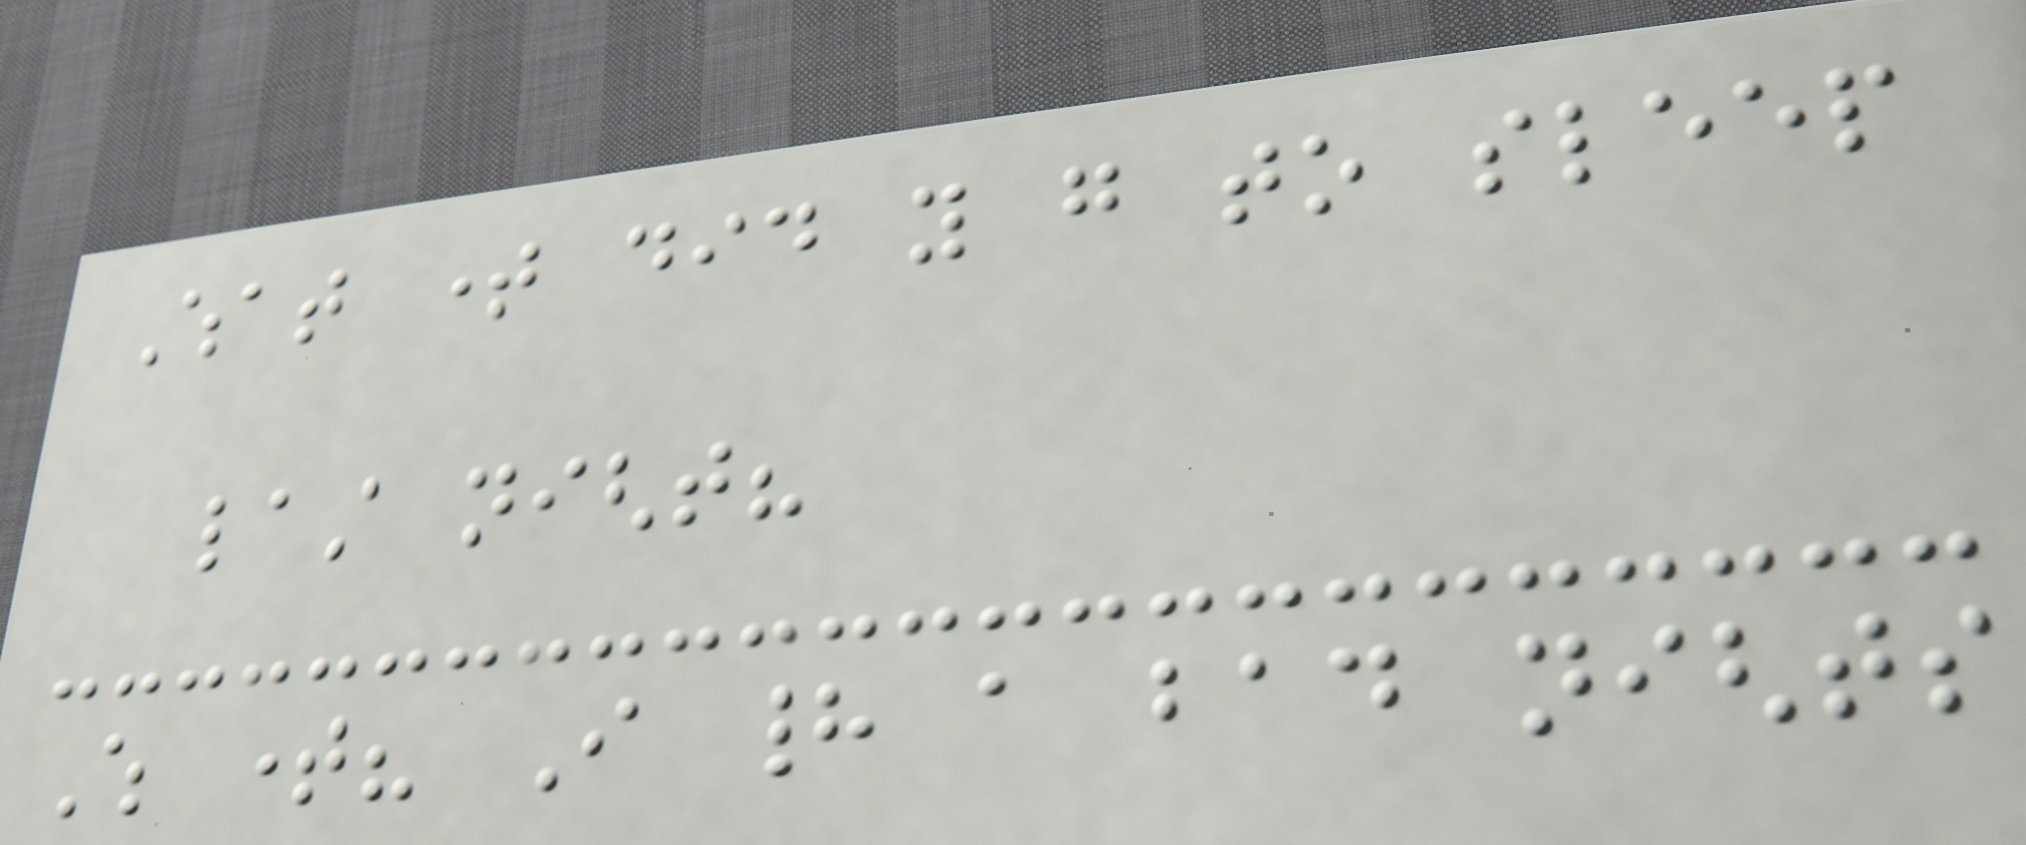What time did you go to sleep
last night?
Which time? I had a bad nights
